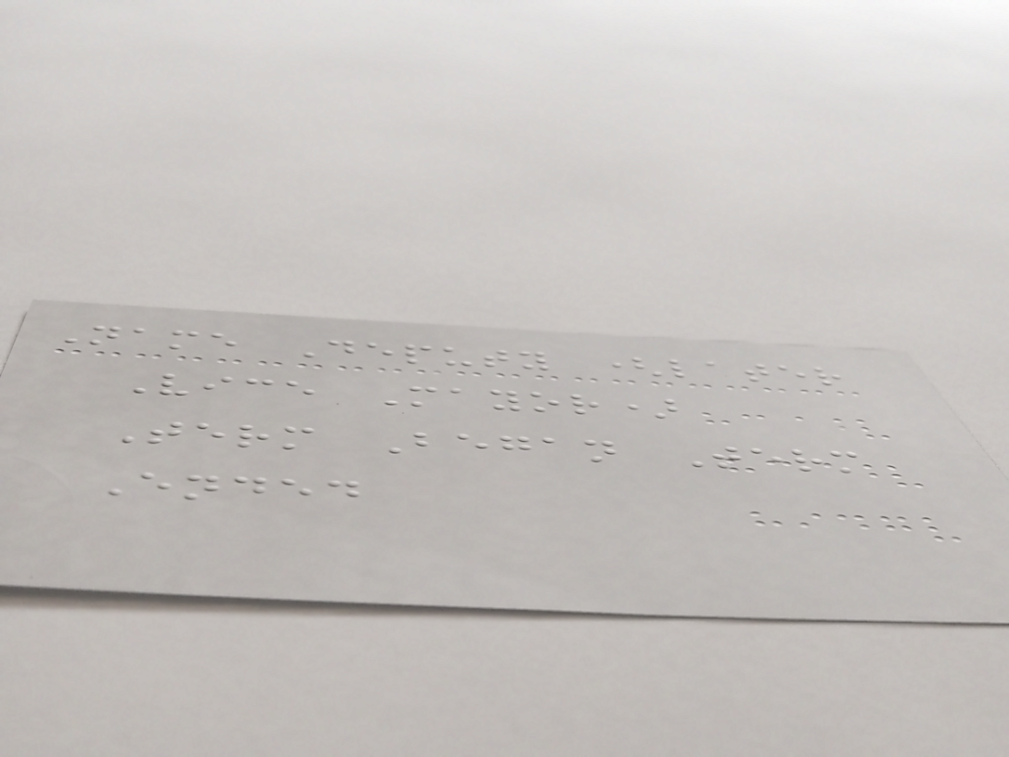Name Deputy (later
Vice Mayor)
Term Began Term
Ended
